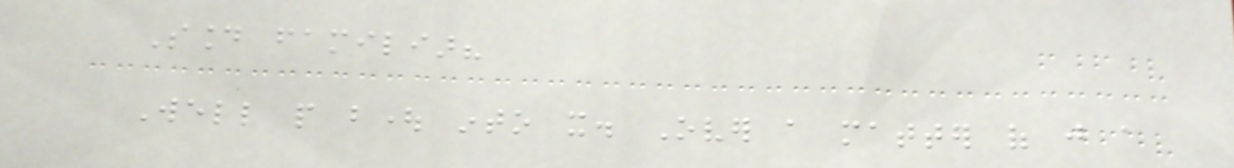Sound familiar?
Well people bought into it. Over a matter of just a
